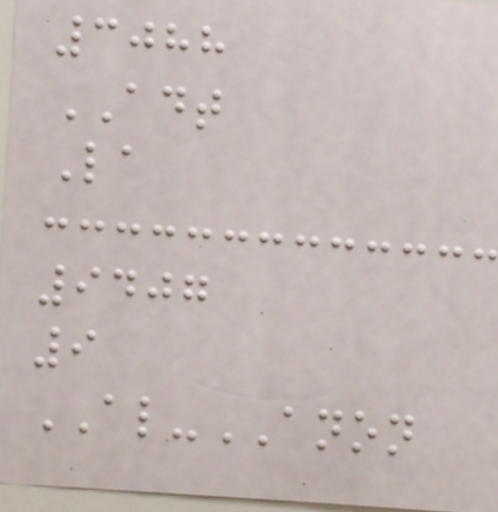3088
ADT
La
9407
9
AL-ANON
